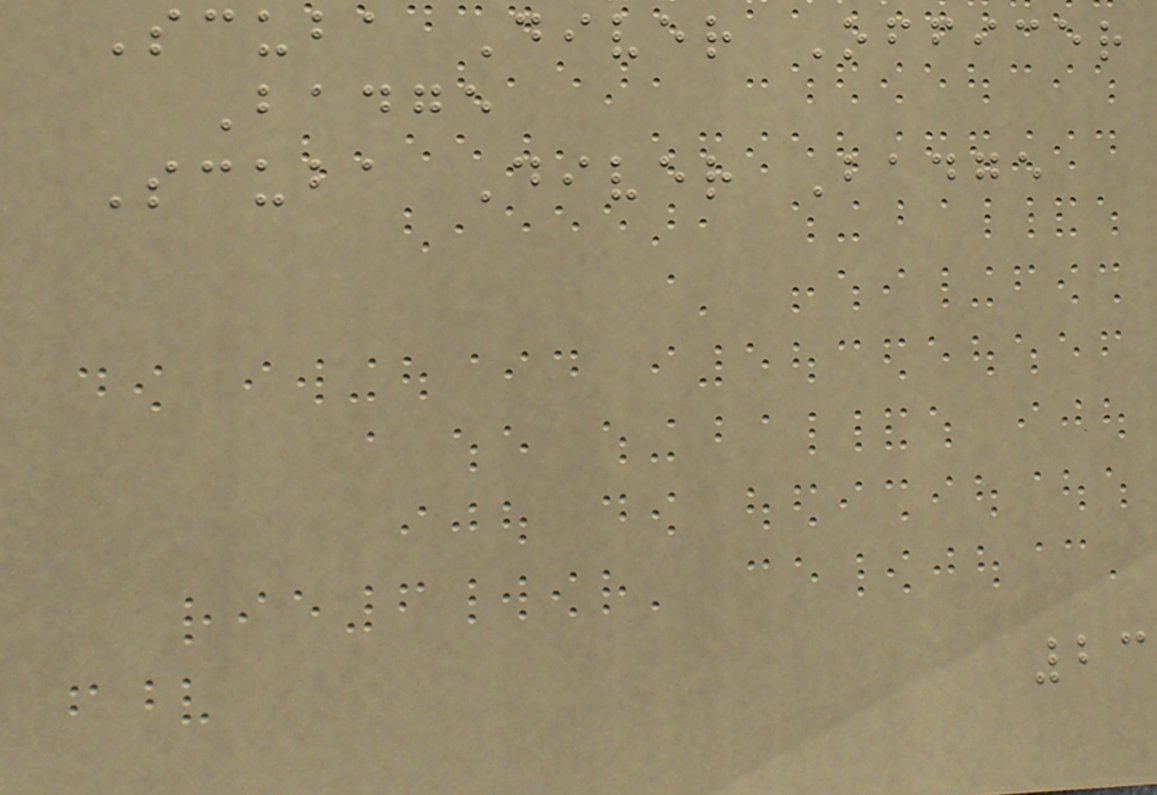Scuba Diver Officer
Badge
Scuba Diver Badge
23
